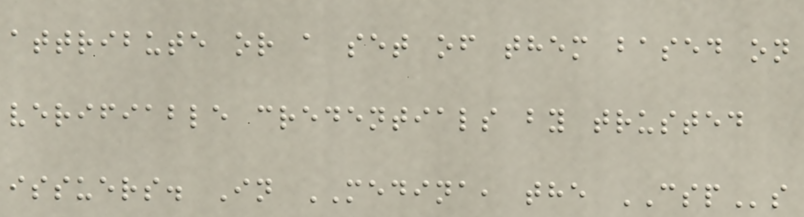attribute or a set of them based on
verifiable credentials by trusted
issuers. In MEDINA, the CSPs
